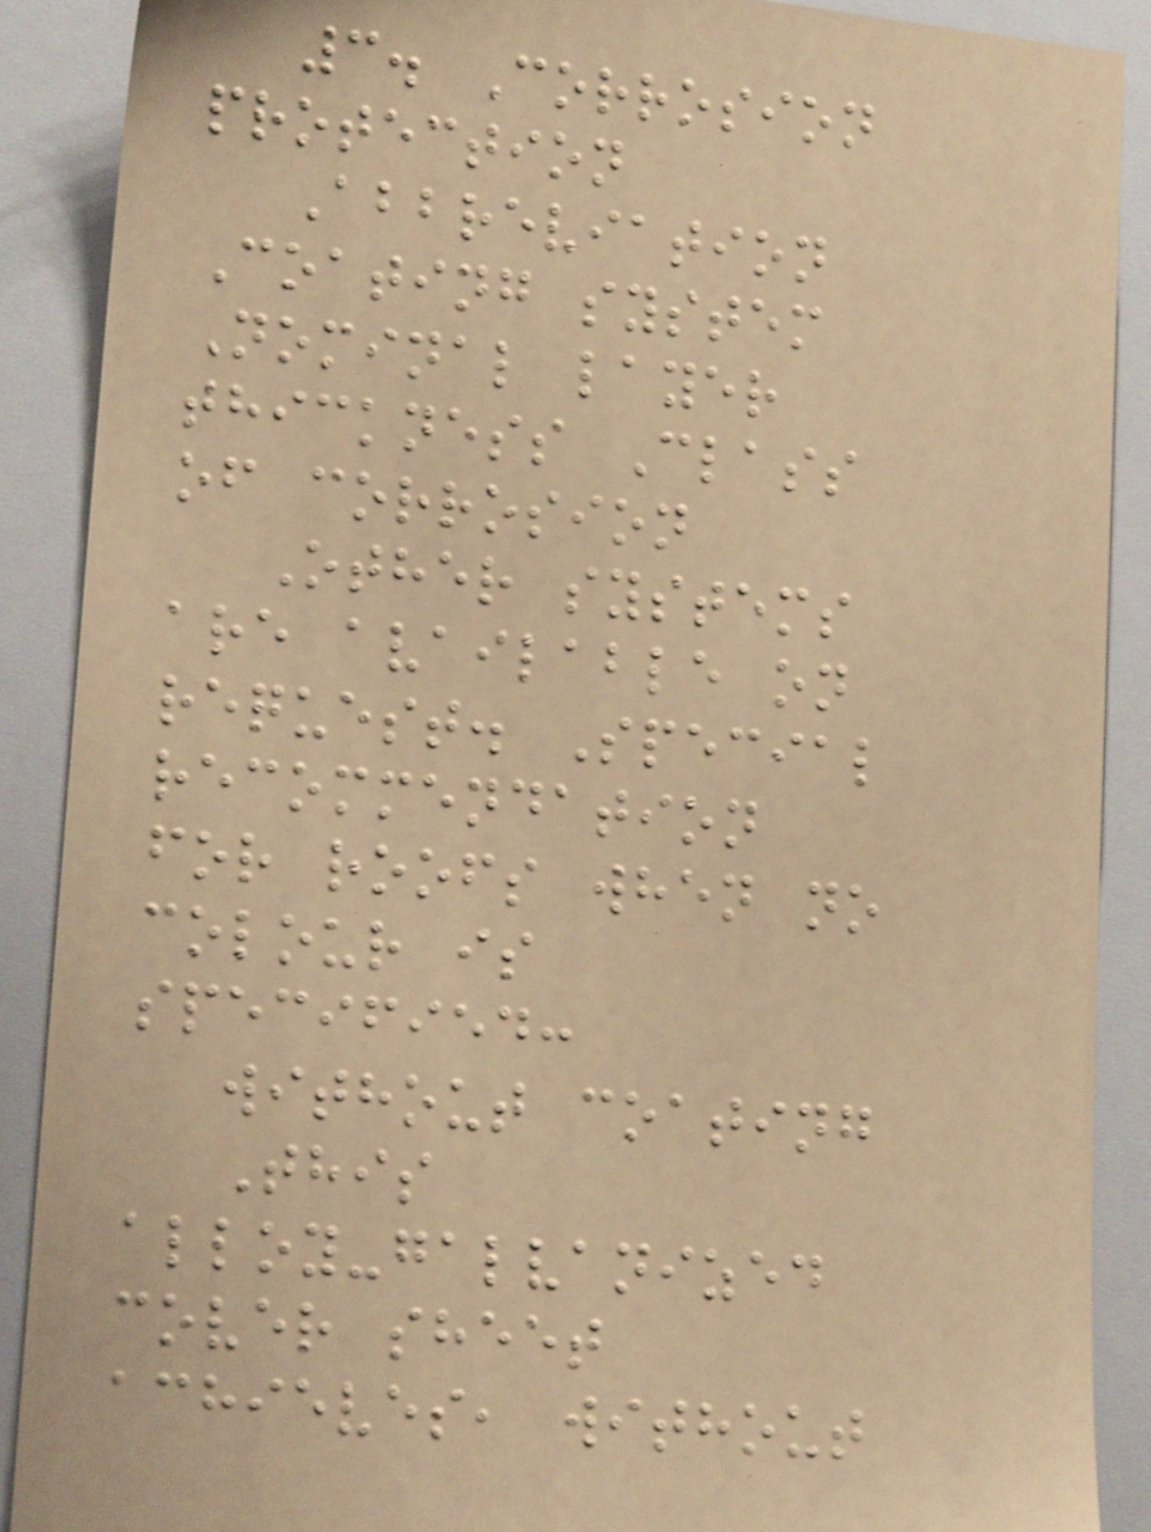3. Corrosion
protection
Abbreviation
Coating system
Nominal layer
thickness Class
of corrosion
Other systems
are available on
request. Special
recommendation
for roofs when no
colour is
specified:
without coating
This
alloy-galvanized
cover sheet
achieves, without
